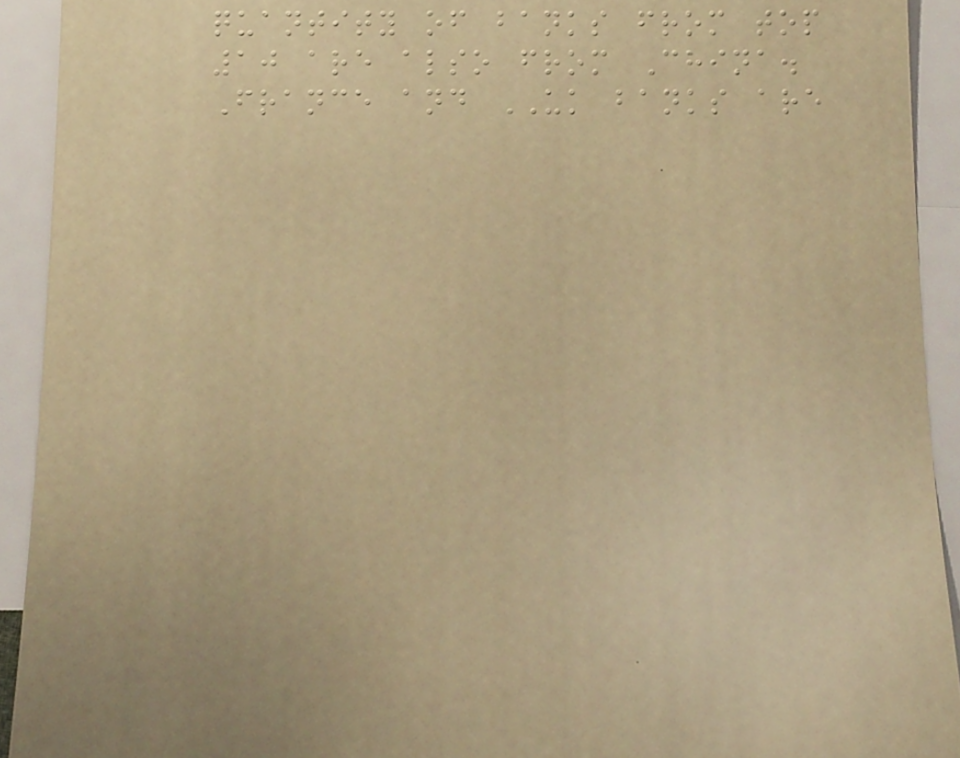quantity of banks from top
10 are also from China.
France and UK banks are
